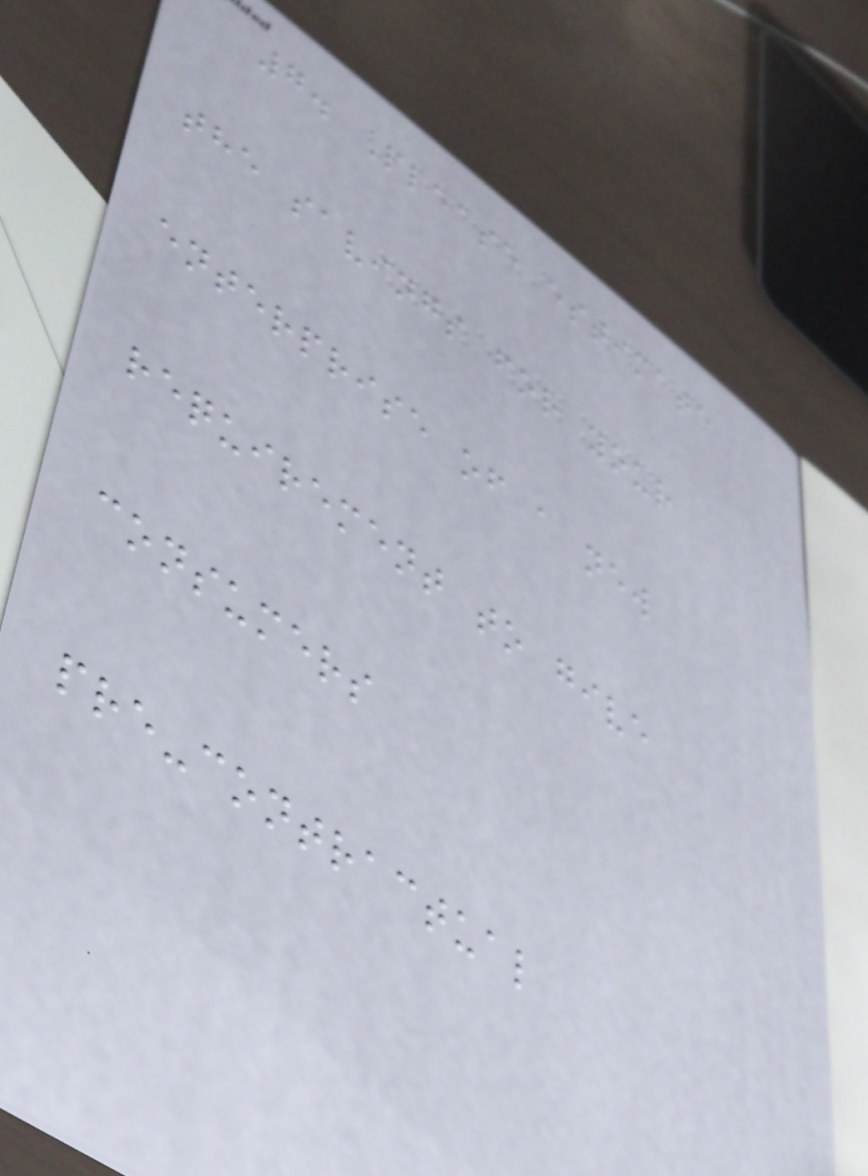7. Please estimate
the savings for your
enterprise of a new
requirement to give
consumers
pre-contractual
